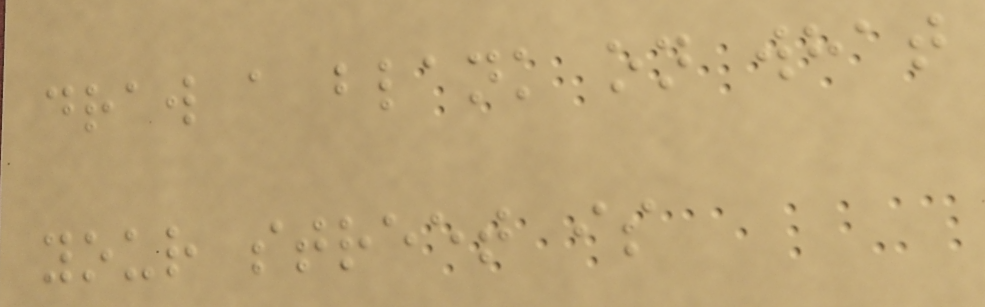draw a blank on what
your street is
